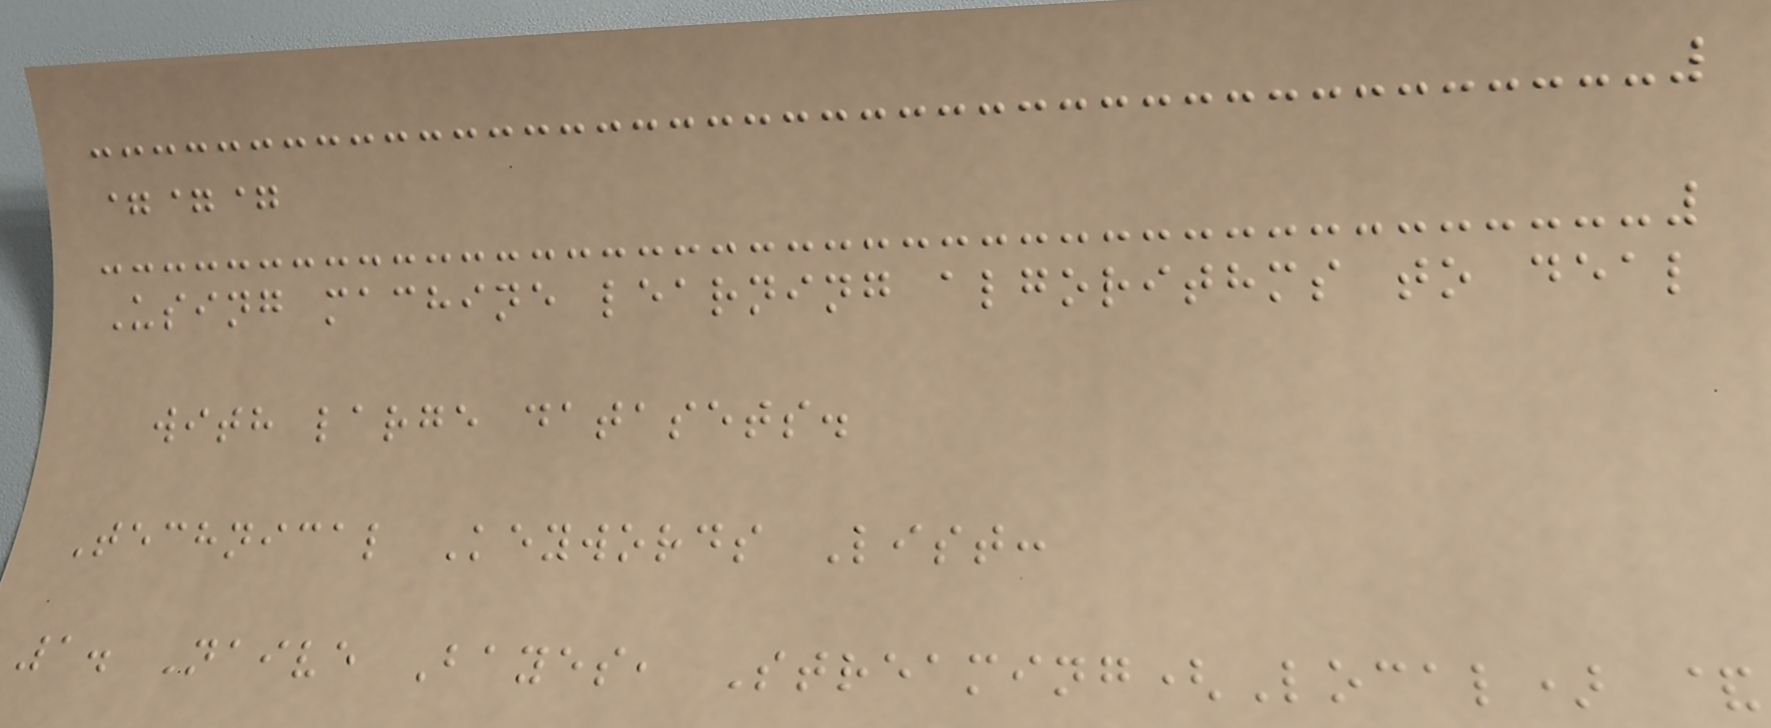===
Using machine learning algorithms to deal
with large datasets.
Technical Keywords List:
1. Naive Bayes, Streaming(Local) &
